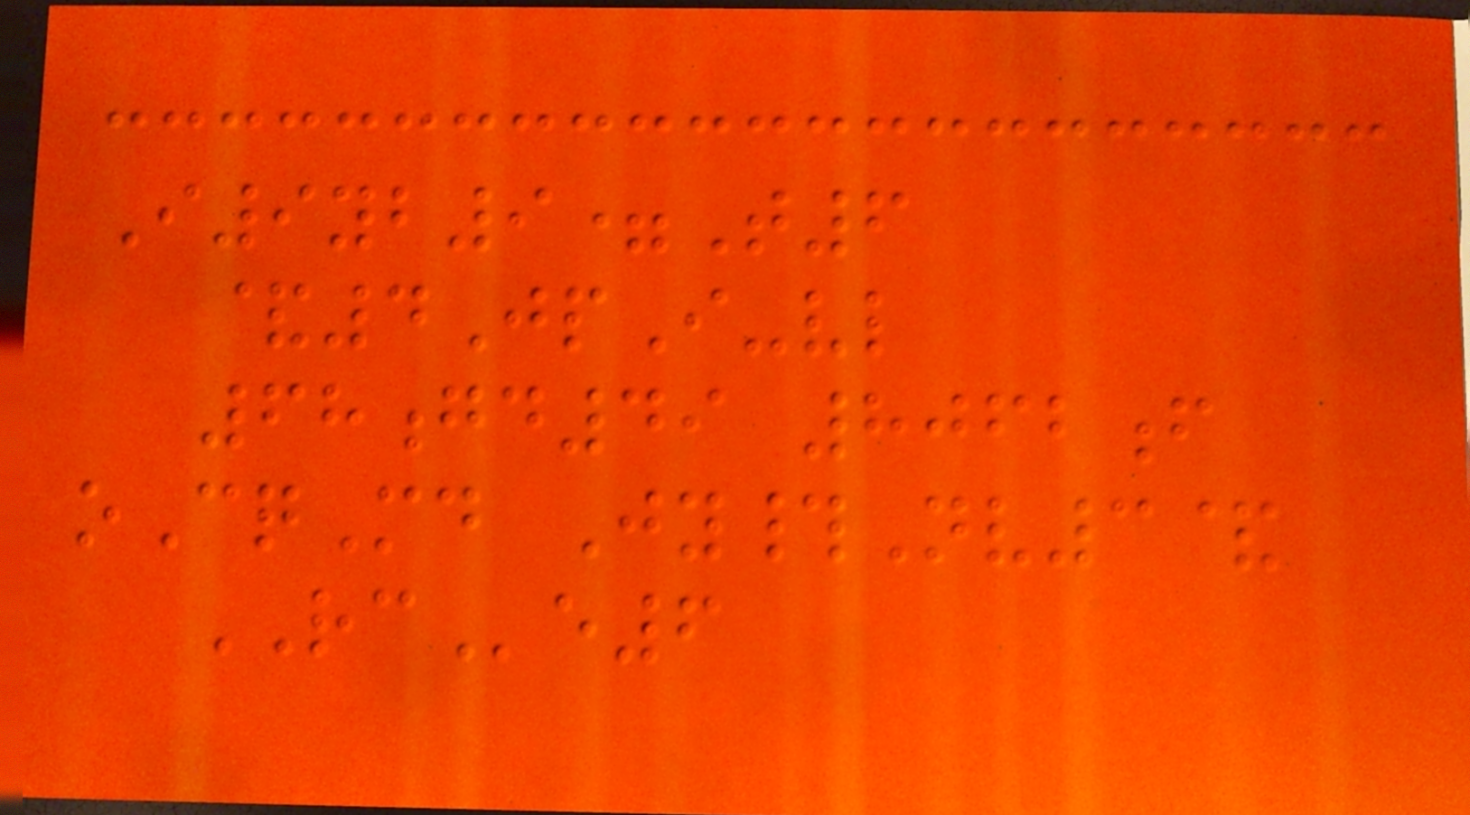I9yb9=T6
&4JpI-vl
68gd49 8062f
oCqMd Jy#Nv3&
RCe6
